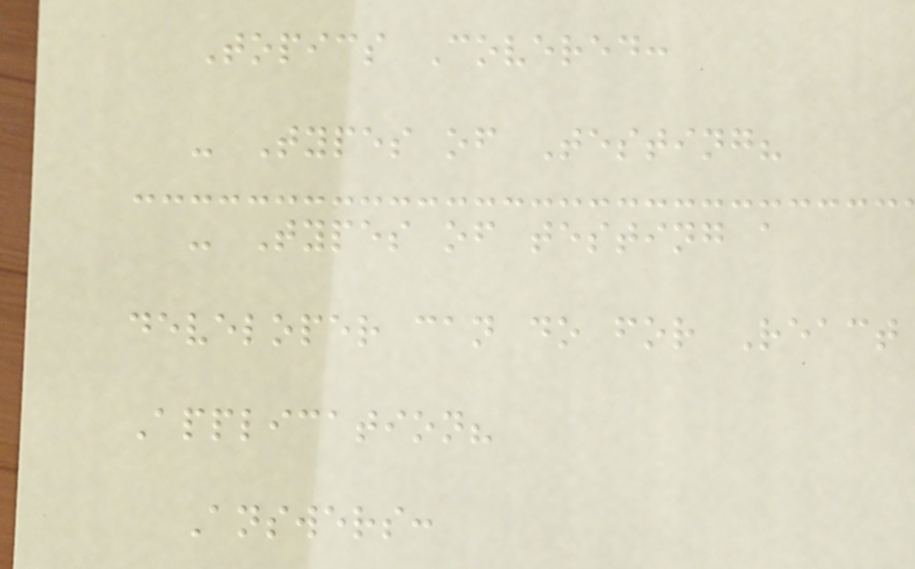Topics Covered:
- Types of Testing?
- Types of testing a
developer can do for React
Application?
Answers:
